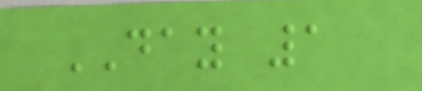DAY 1
